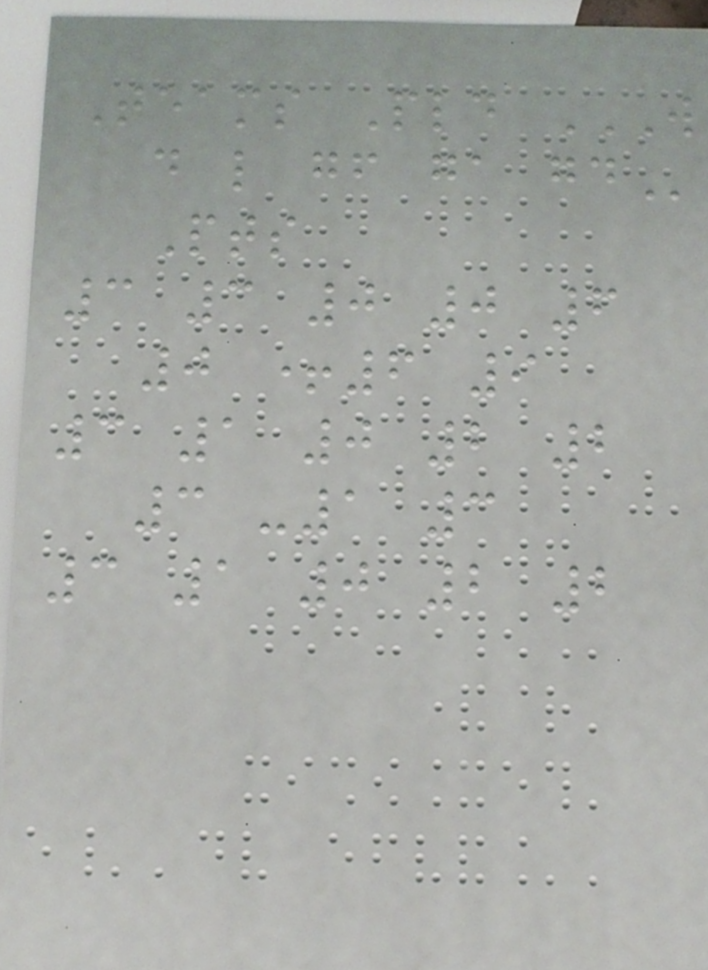Teams Pld W
D L GF GA GD
Pts
3 3 0 0 6
0 +6 9
3 1 0 2 2
3 -1 3
3 1 0 2 2
